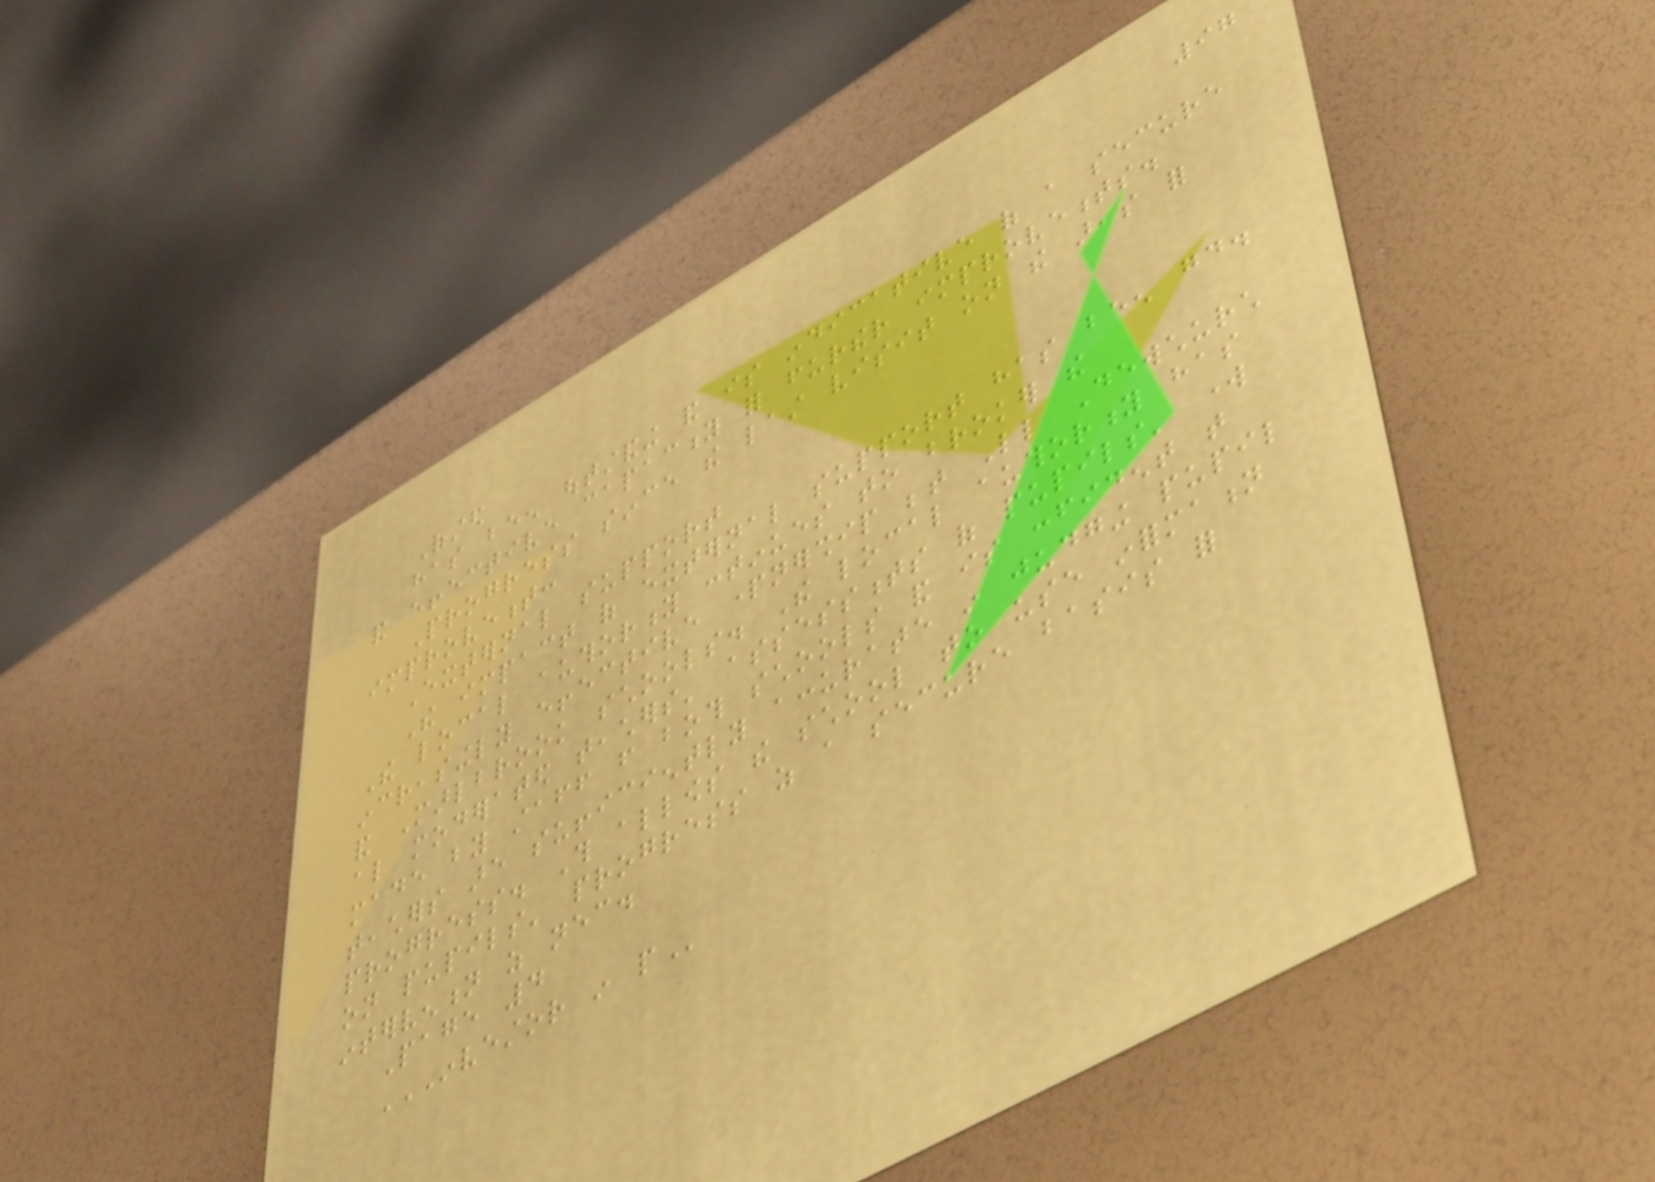97
Ofsted
has been outstanding and is indicative of a secure
and effective capacity for further improvements.
Progress since the last visit on the areas for
improvement:
External support
The impact of external support has been good.
The local authority continues to broker the
increasingly effective partnership between Little Dewchurch
and Marlbrook schools. The local authority has
also moderated teachers' assessments of pupils' work
made by staff from both schools and is confident that
teachers are sufficiently accurate in judging pupil
progress. This allows the school to use information
on pupils' progress as a secure basis for
intervention as necessary.
Page 4
INVESTOR IN PEOPLE
